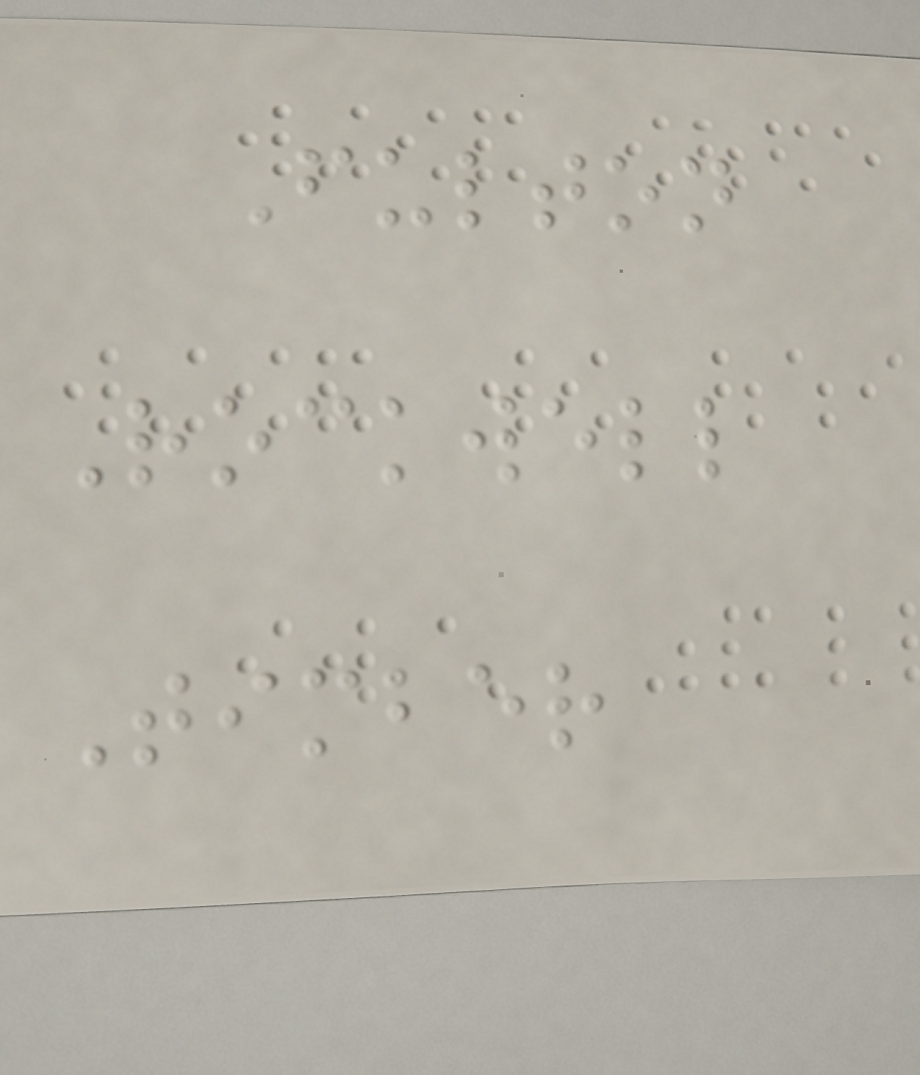Fulton
Rockwell
Timber
